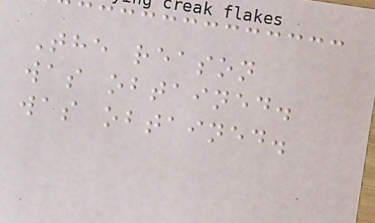The reason
was obtained.
was obtained.
